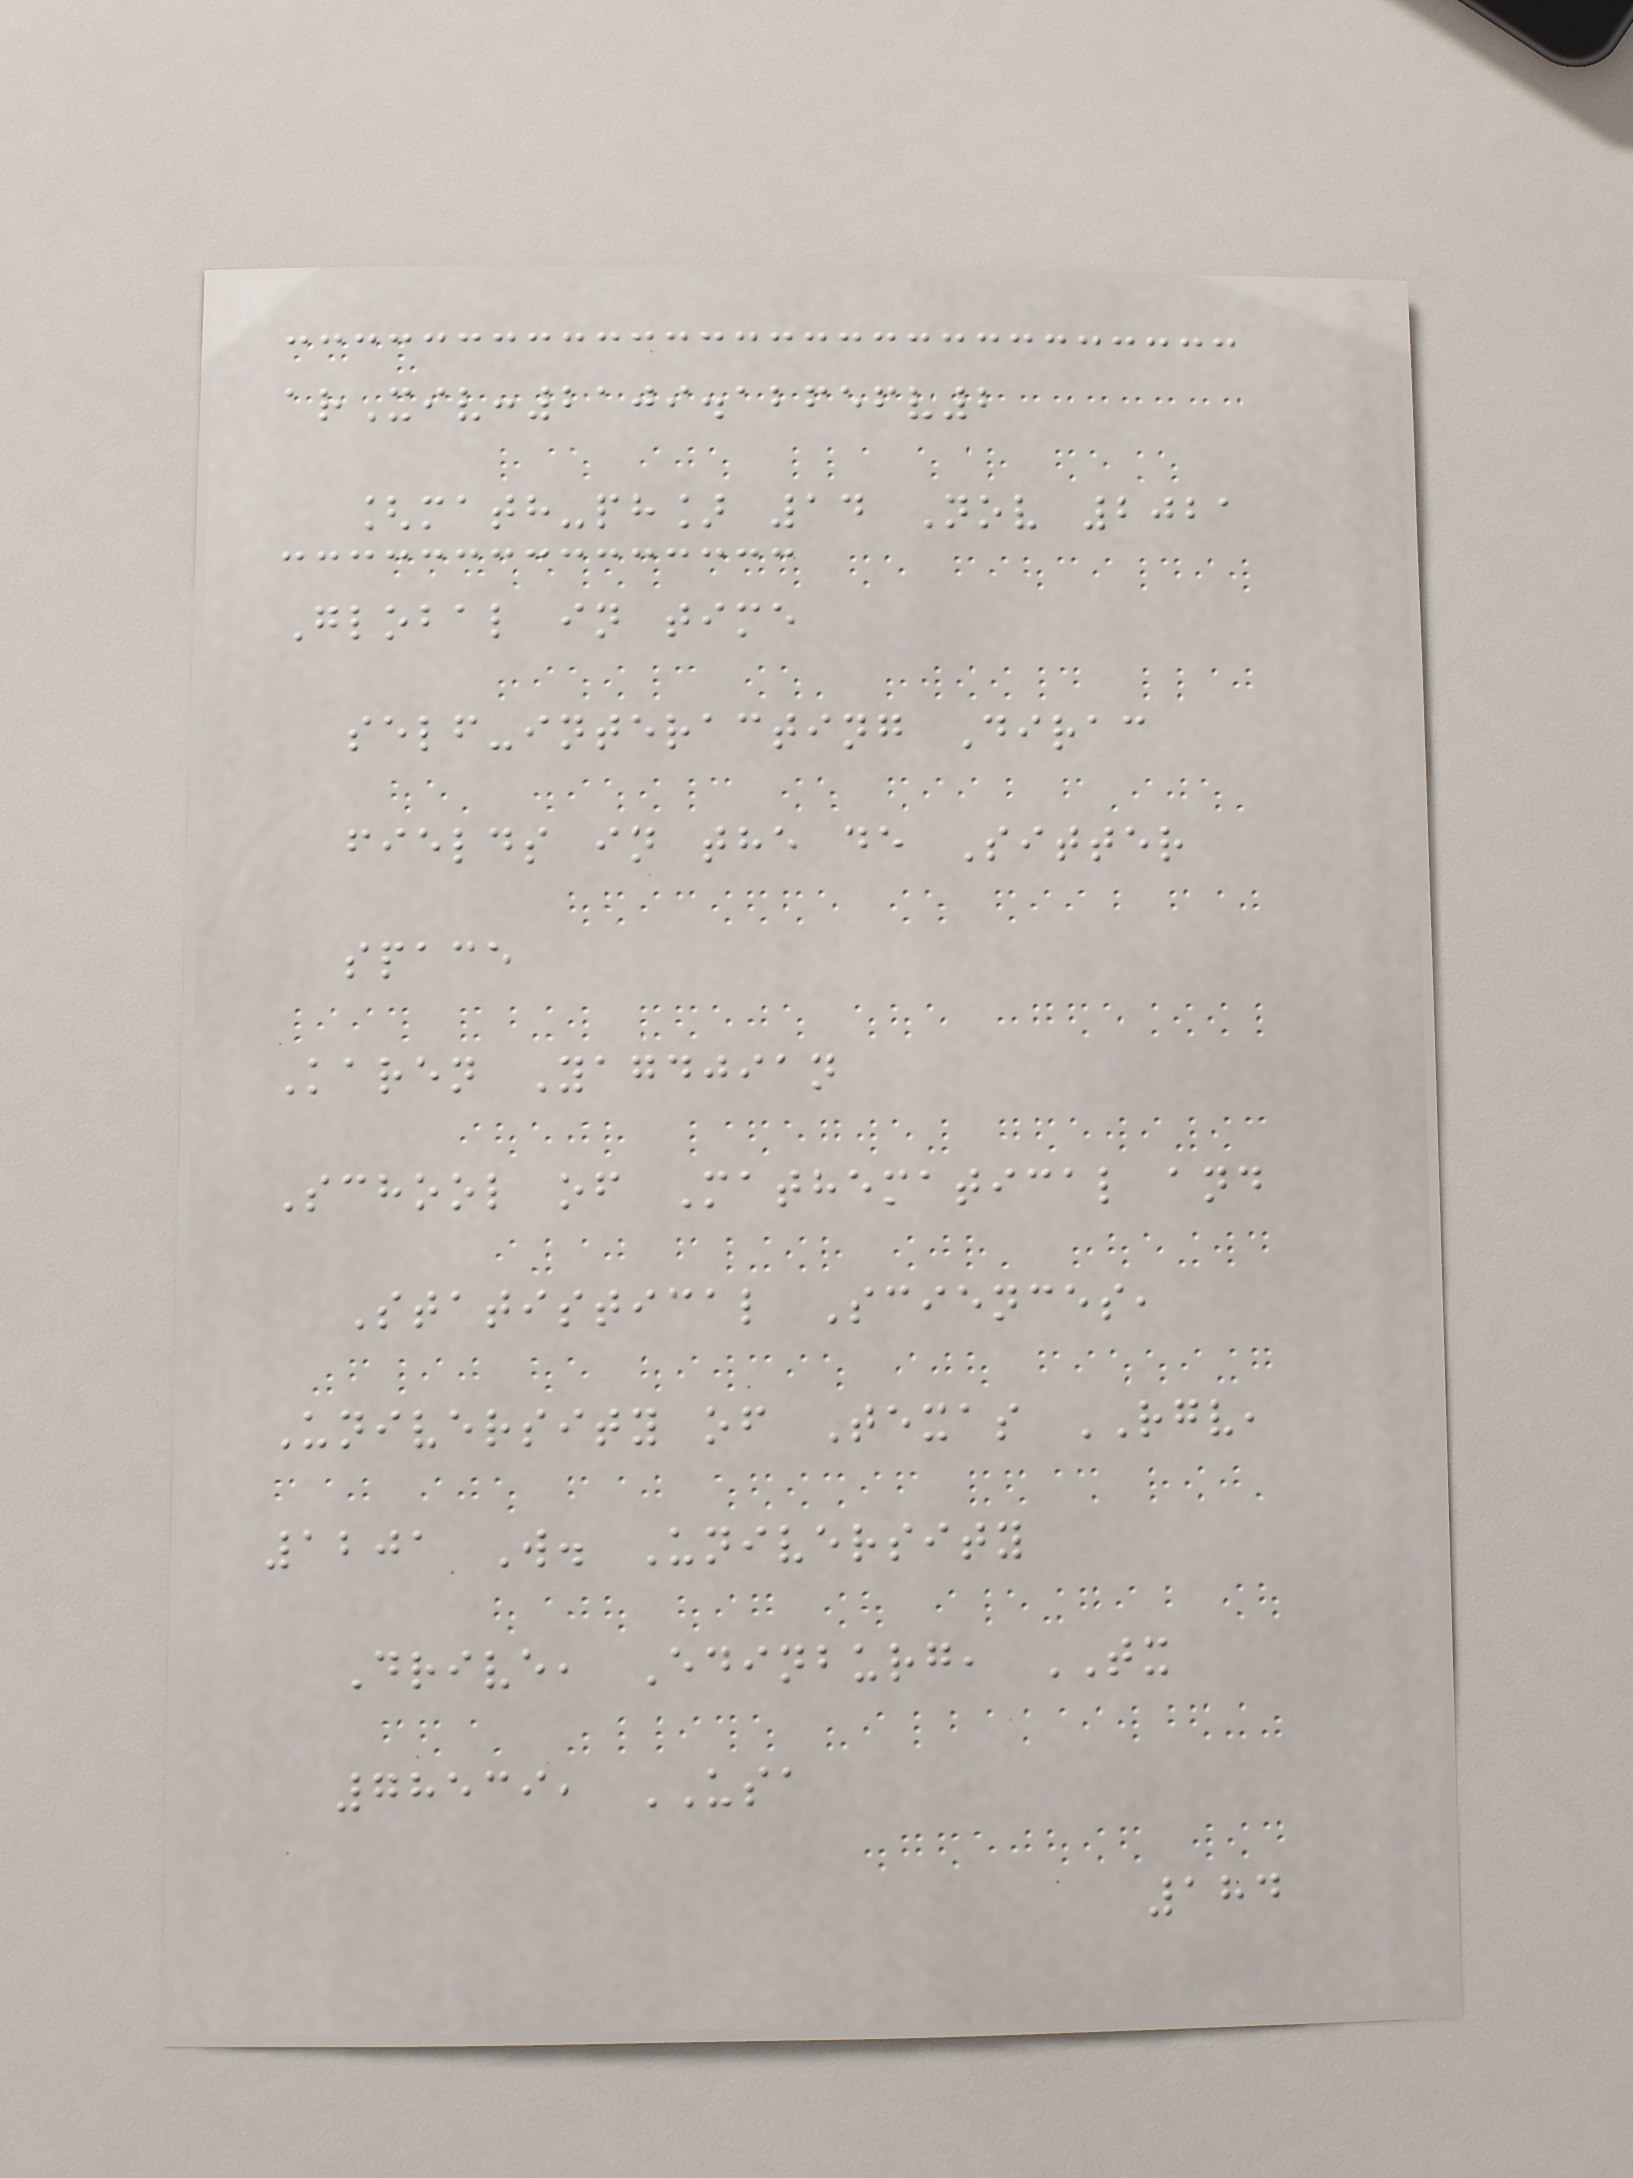arXiv:2109.12656v2
[math-ph] 14 Nov 2021
Global in time
self-interacting Dirac
fields in the de Sitter
space
Karen Yagdjian
School of Mathematical and
Statistical Sciences,
University of Texas RGV,
1201 W. University
Drive, Edinburg, TX
78539, USA
184
